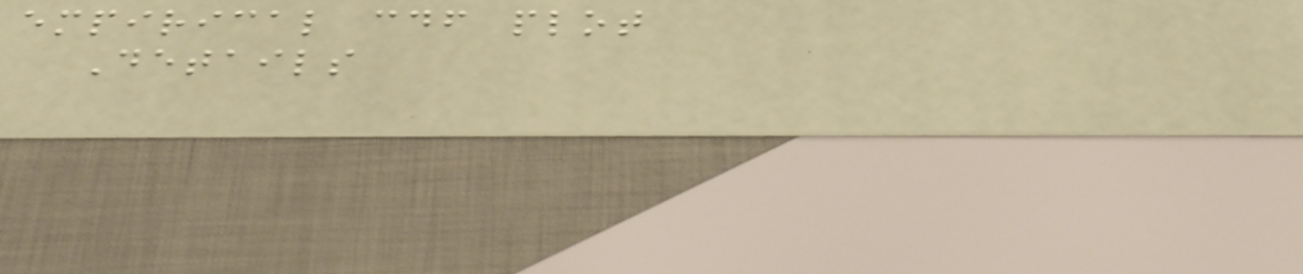empirical cdf plot
Details
